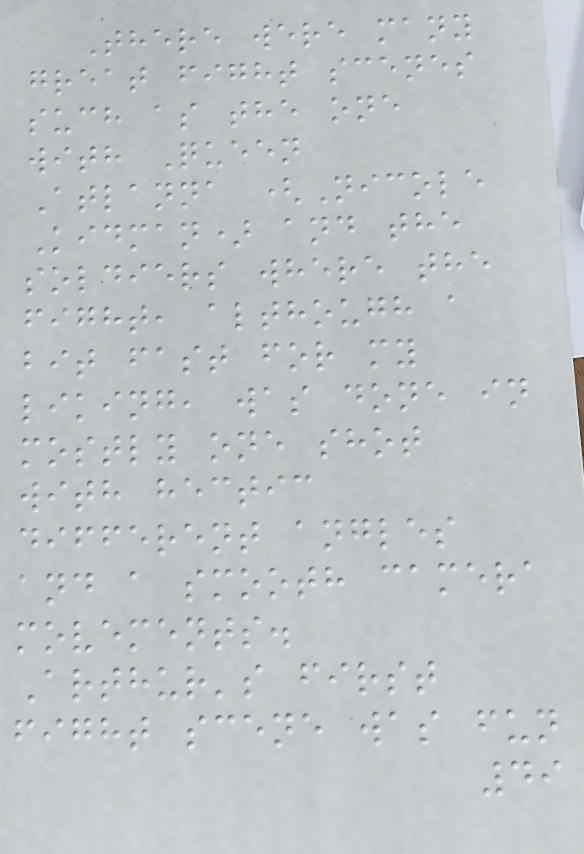There were many
great fight scenes
such as the one
with Queen
Atlanna (Nicole
Kidman) and the
soldiers where the
fight, although a
bit fast for my
liking, was done in
mostly one shot
with hectic
different angles
and a smooth camera
movements.
Arthur's first
fight scene was fun
49
